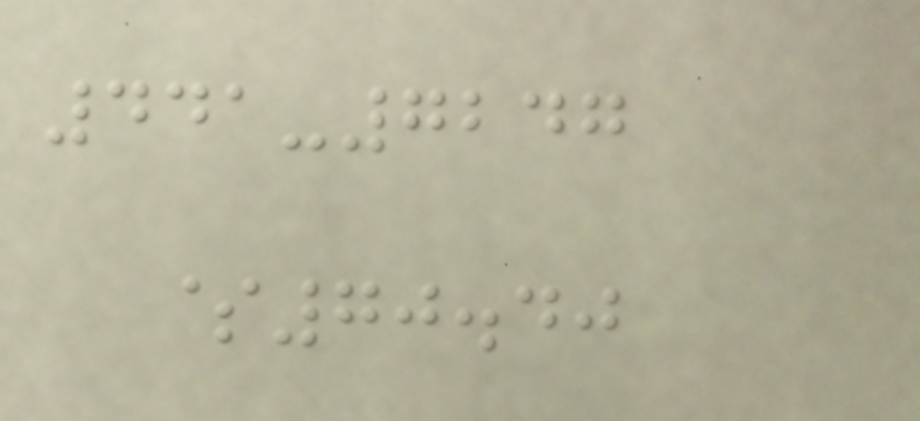441-7247
$70.40
